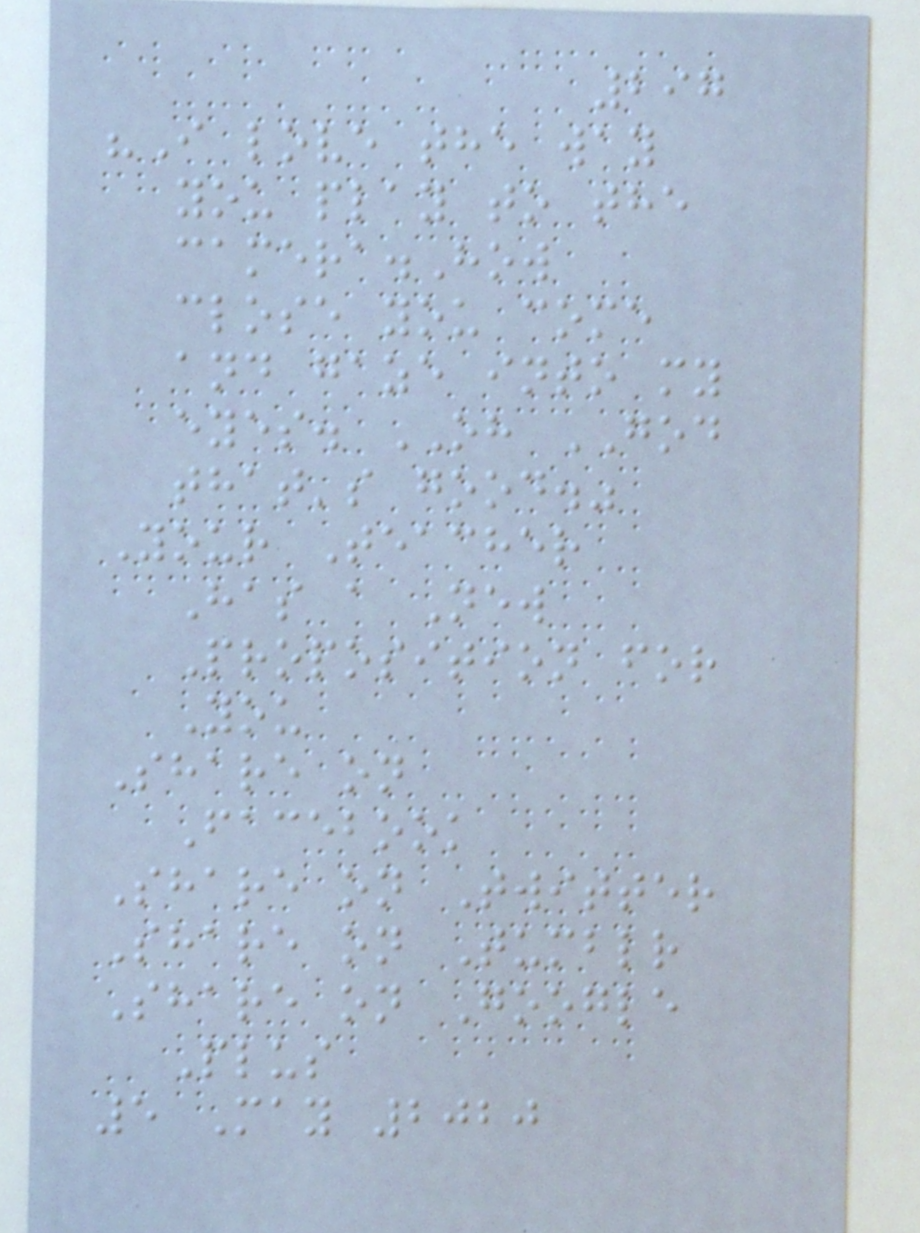297
"I love the way
you play to the
camera.How
close you come
and gaze into my
eyes. OH GOD
that's good."
Your Teacher
Has a New
Proposition for
You
Share on
Facebook
Share on Twitter
Share on Tumblr
Share on Google
Plus
5 May 2020
